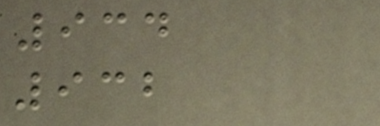934
932
